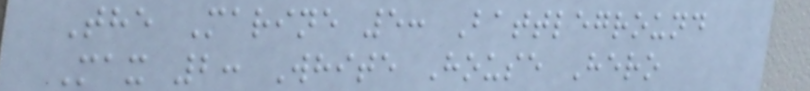The Marine 5: Battleground
Max 2: White House Hero
